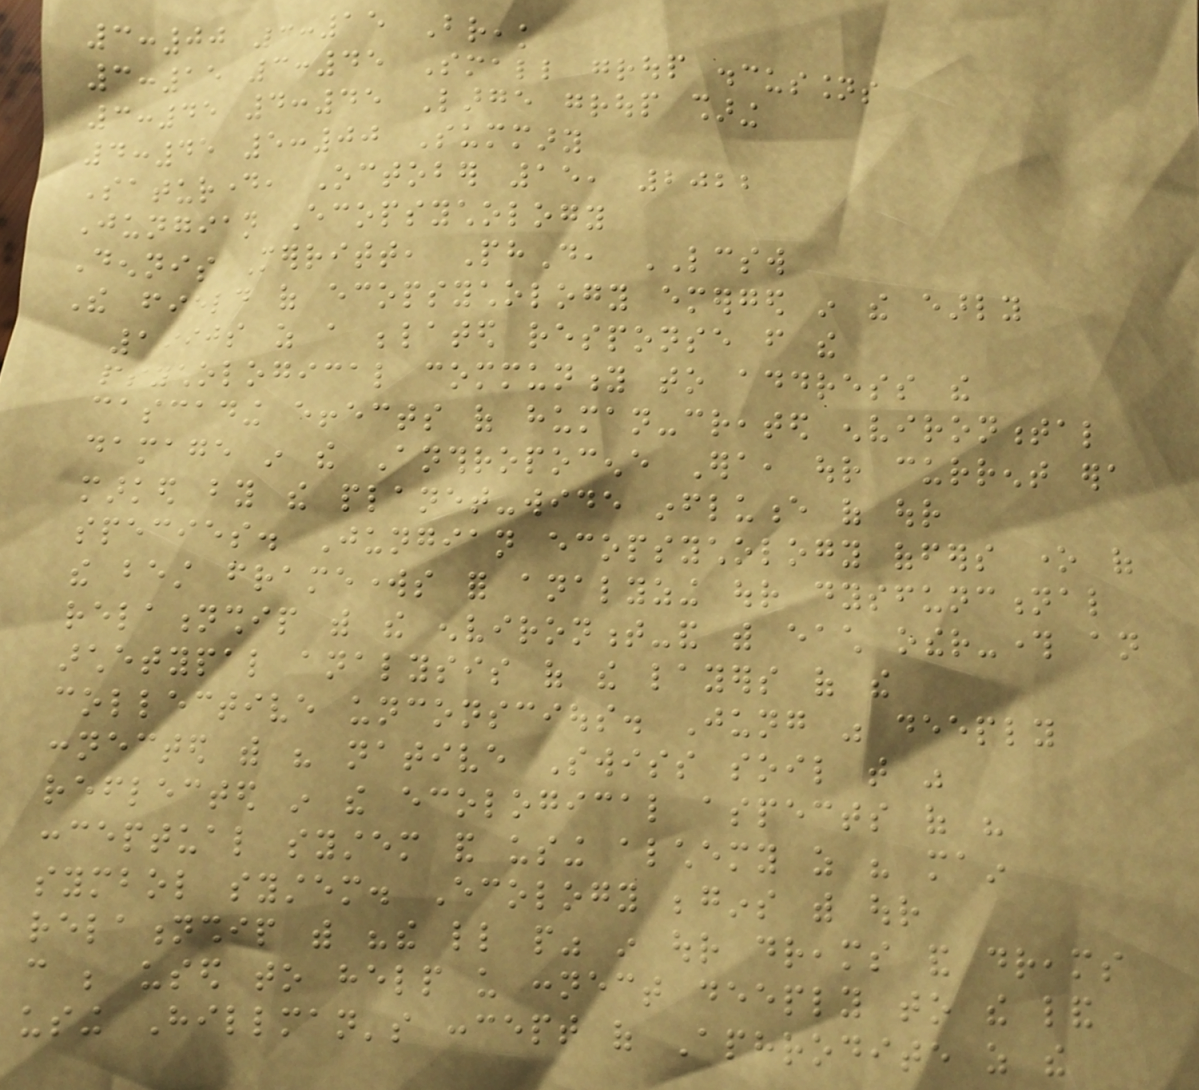3:00 3:15 Break
3:15 3:45 Small group discussions
3:45 4:45 Large group sharing
4:45 5:00 Summary
Saturday, October 15, 2022
Jungian Ecopsychology
Dennis Merritt, PhD, LCSW
The field of ecopsychology emerged in the early
1990s as a belated response from the
psychological community to address the
cascading effects of human-created environmental
damage in the Anthropocene Era, our current era
marked by the planet-wide influence of our
species. Jungian ecopsychology offers one of
the best frameworks for analyzing our dysfunctional
relationship with the environment-and with each other-through an
archetypal analysis of the layers of the
collective unconscious. Jung was deeply
connected with his native Swiss soil that was
reflected in the ecological aspects of his
conceptual system and using alchemy as his main
symbol system. Ecology begins with our
relationship with "the little people" in our dreams and dreams
can be used to help us connect deeply to the land
using Hillman's concept of Aphrodite as the
